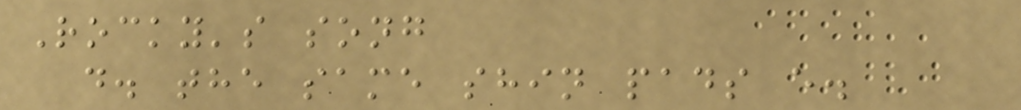Rocky's song
d. the same shin pads e.
